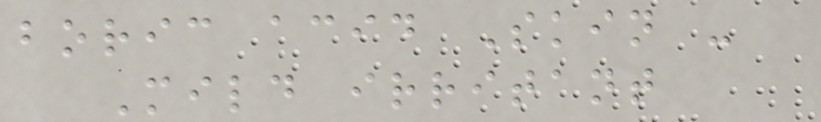boric acid Skin -
Mild irritant
